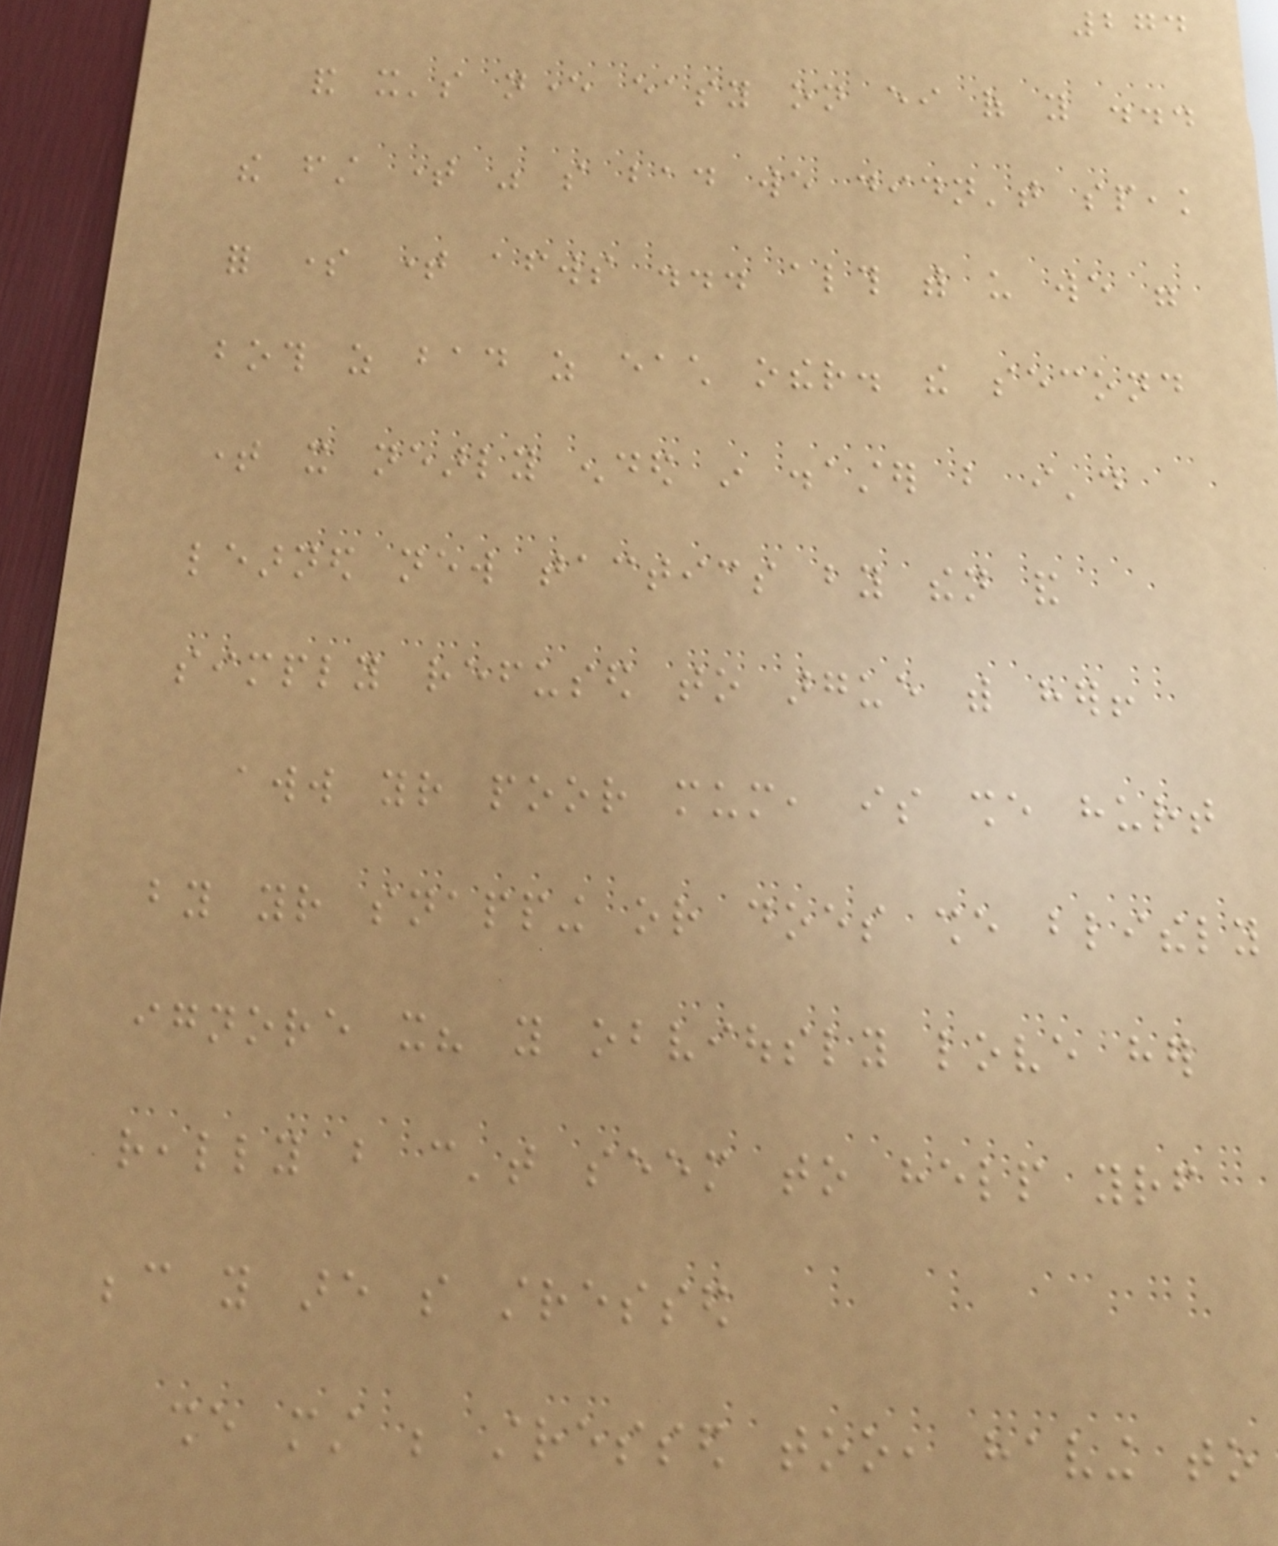274
and it's never easy on either of you ...
the first time was so bad we didn't speak
for some time afterwards ... although with us we were
both as bad as each other. the second
time it nearly ended in disaster but i'd
learned new tactics by then and
simply refused to argue with her!
aww your poor mum, is she hurt
by your snapping or does she blithely
ignore it? you obviously love her
really but can't seem to help yourself
because you are so stressed
she must be stressed too, having to
